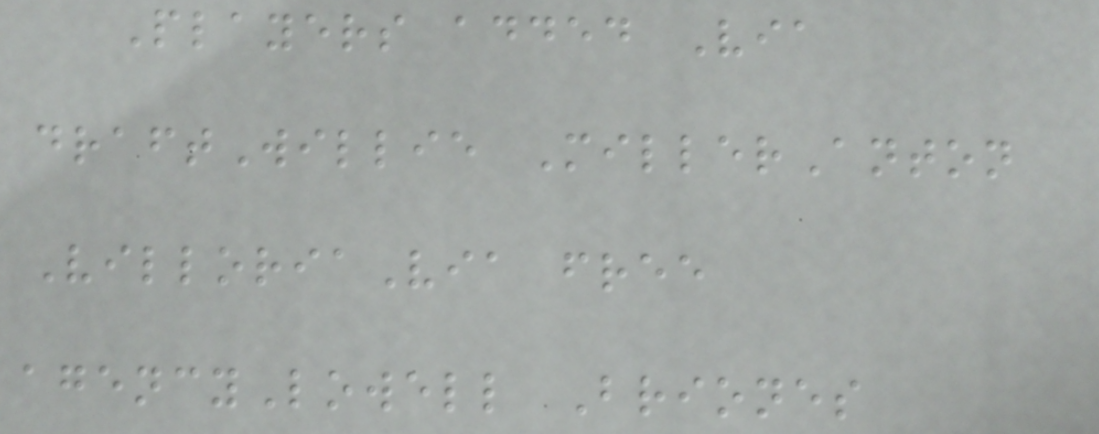Players added Via
draftWillie MillerAnton
VilloriaVia free
agencyLowell Briones
